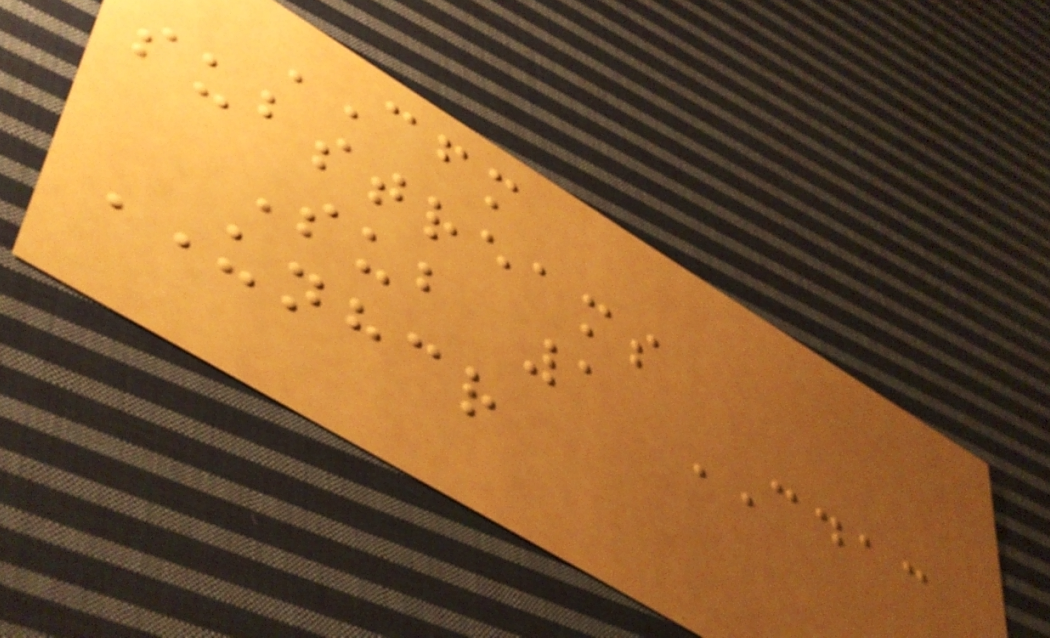CFM
substreams
Sub 1 CDAC
UNHCR
